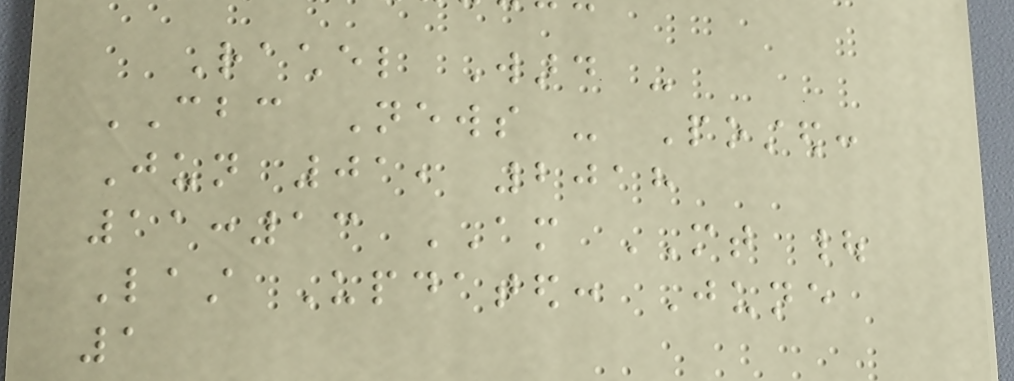Rachel Ward -
CBC News - Posted:
Jun 01, 2018
11:13 AM MT |
Last Updated: June
1
